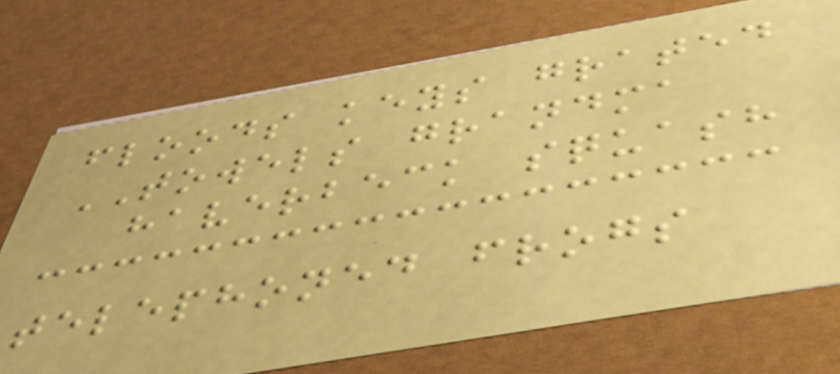floods keys grated
TOWELS grandma
haverbeck squash
telephoned frogs
